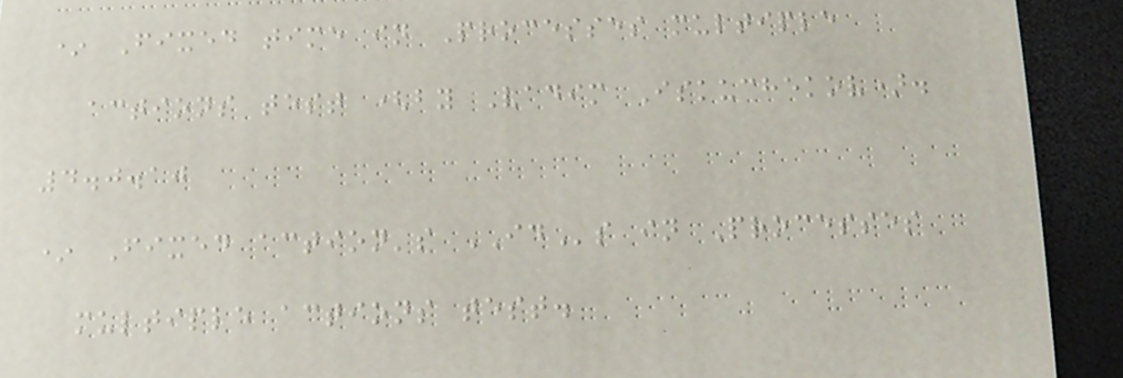* Fixed time in Processes multiple
actions test (by Vadim Iskuchekov).
4.0.10
* Fixed action's IDs in Processes
multiple actions test.
